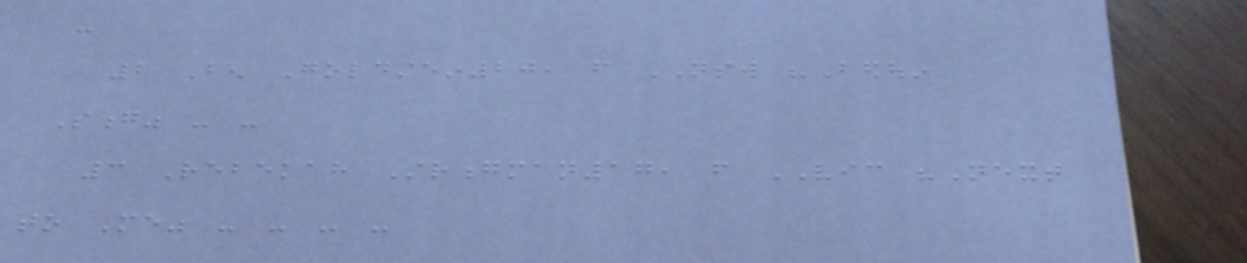-
2 Ben Goldstein20, from NSW "Bedouin
Song" - -
3 Rebekah Strongman17, from VIC "Next
to Me" - - - -
